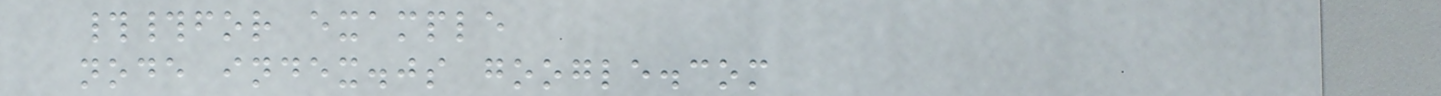##for example
node index.js google.com
